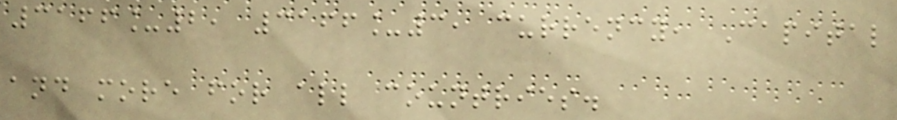3166_2, 3166_3, currency, Capital
and more for all countries.
